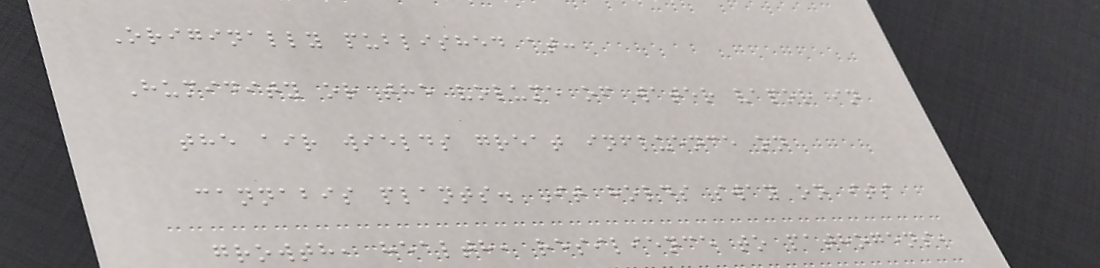Originally published at:
Humidity or the volume of water vapor in
the air wields great influence on
cannabis plants. It holds sway on its
growth, health, resilience to pathogens,
